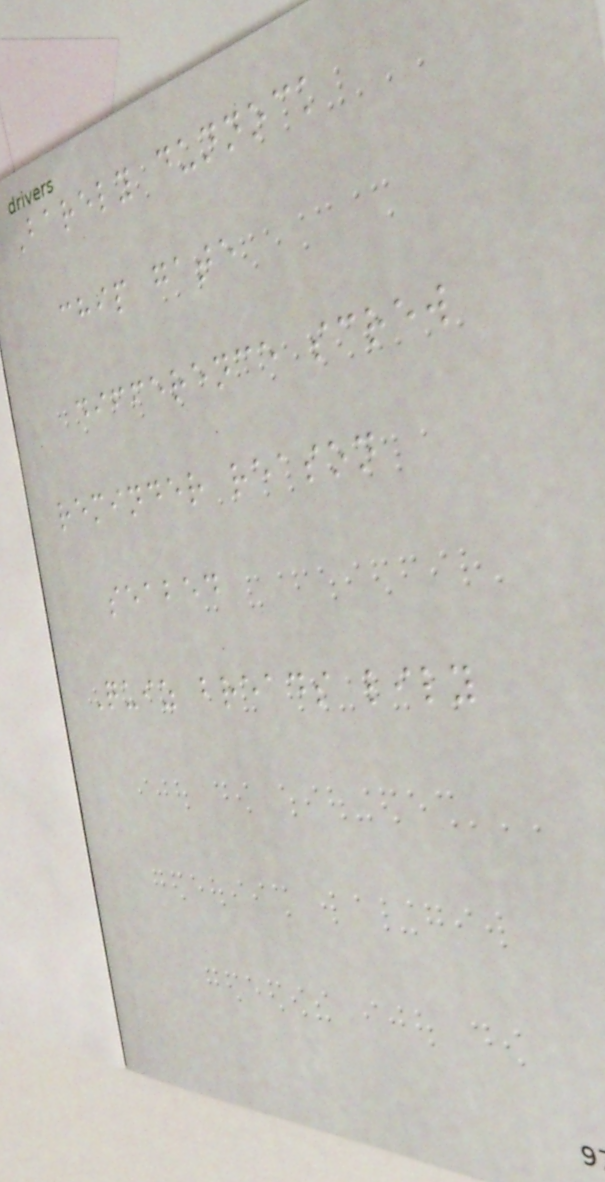Barely dunnock
chip gate
difference screw
reminder reason
seabed
Quiz breads lily
